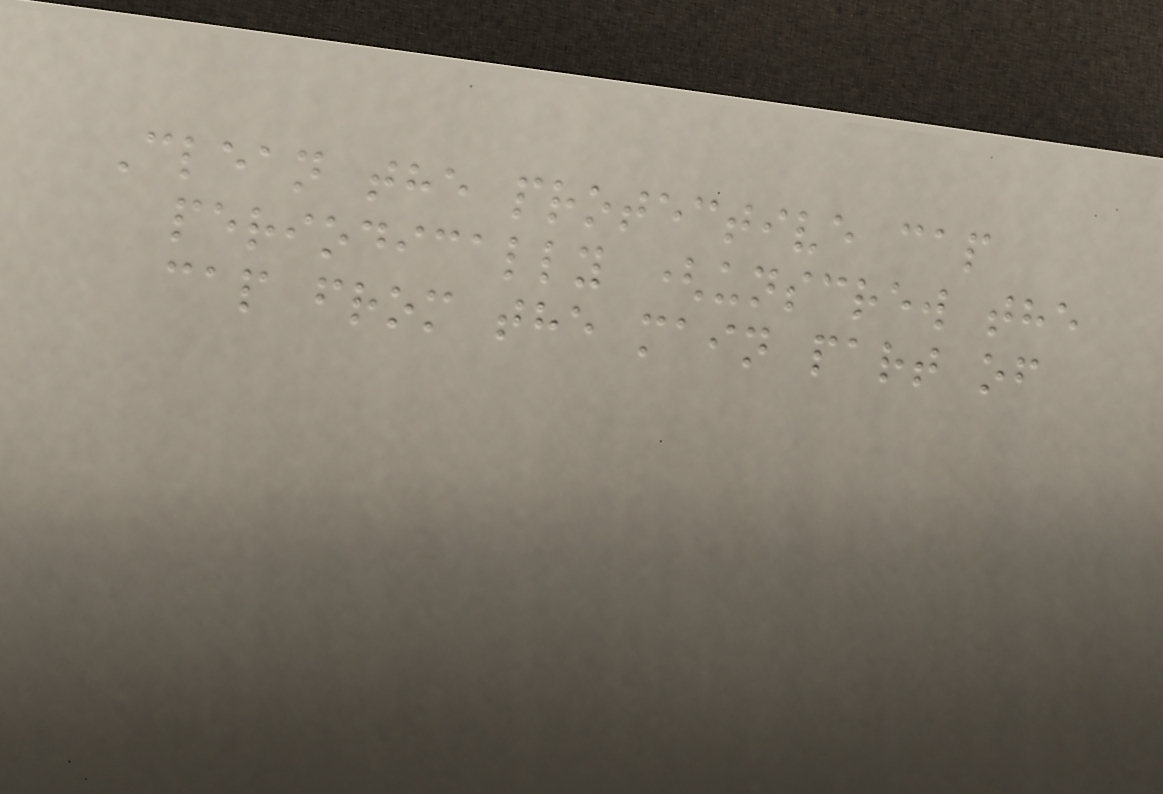Clean the protective cap
periodically (unscrew the
cap from the main part of
